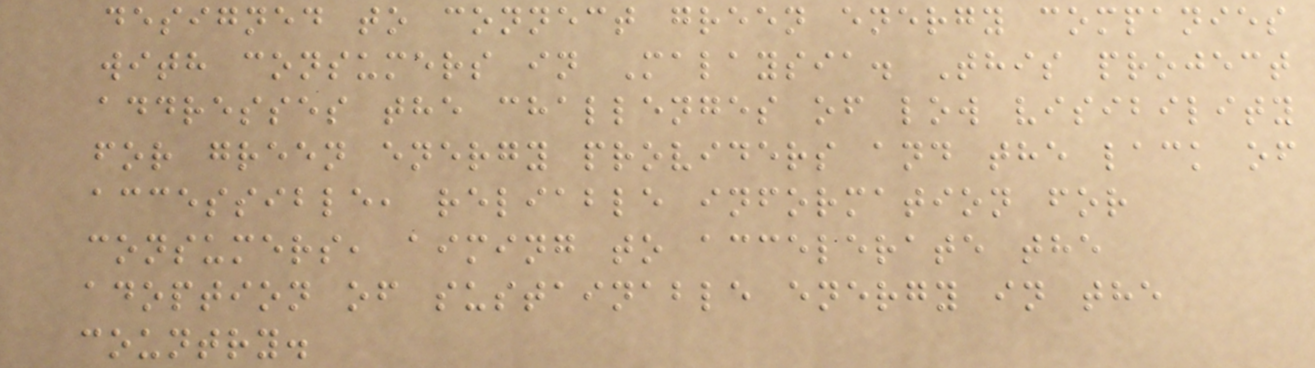designed to connect green energy companies
with consumers in Malaysia. This project
addresses the challenges of low visibility
for green energy providers and the lack of
accessible, reliable information for
consumers, aiming to accelerate the
adoption of sustainable energy in the
country.
